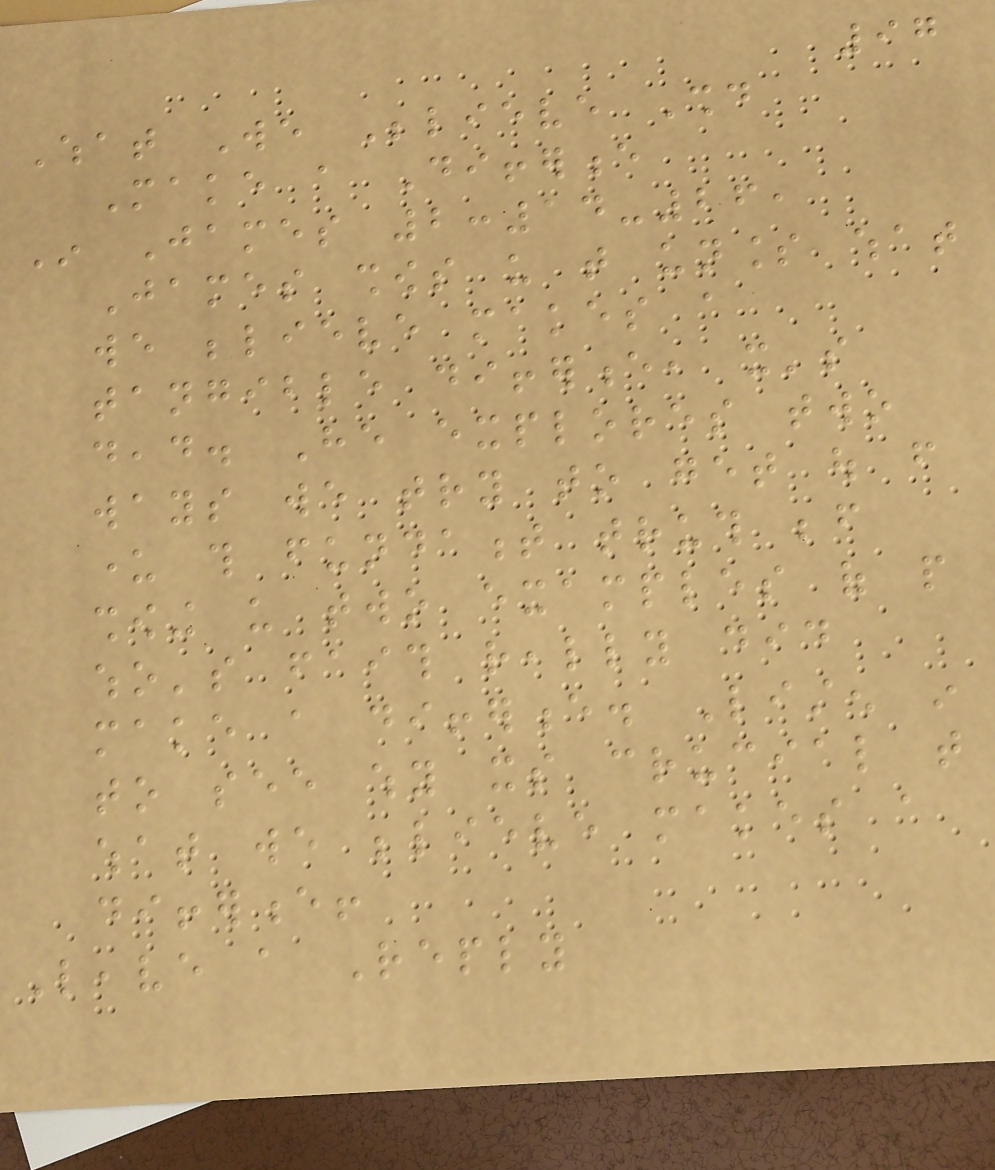97
What We Believe Should
Make a Difference
In James 2:14-26,
James shows us that unless what
we believe makes a
tangible difference, it's
dead. He explores two
ways we try to get out from
under this fundament truth before
showing us two examples of people
who's faith really did
make a difference. Listen in
to see why its crucial that
what we believe makes a
difference!
Leave a Reply
